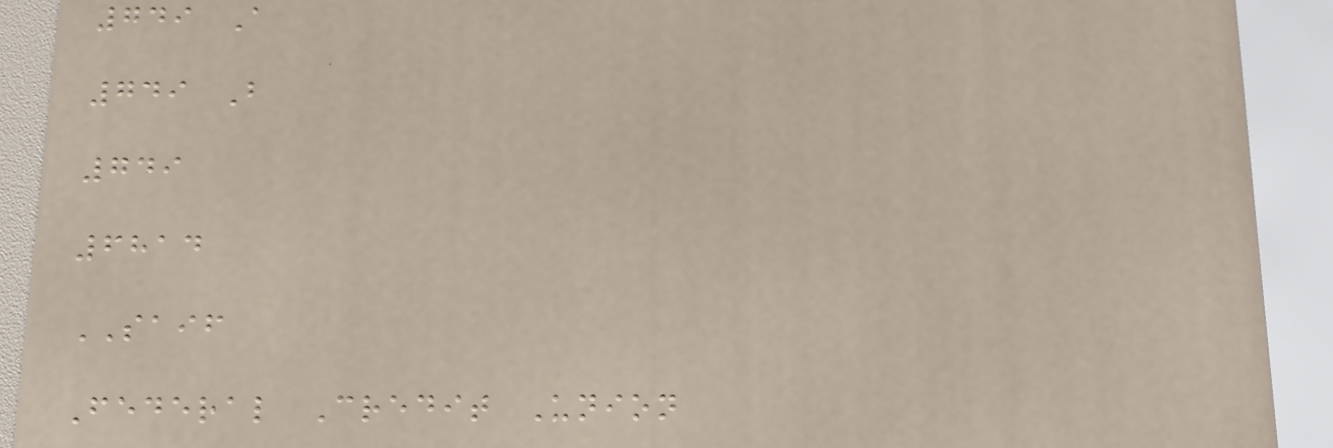749 A
749 B
749
6814
SAIF
Federal Credit Union
